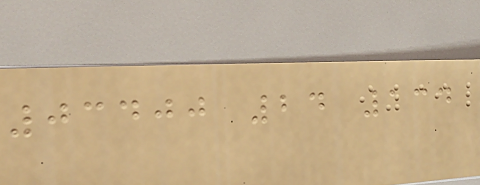03400 24 134
